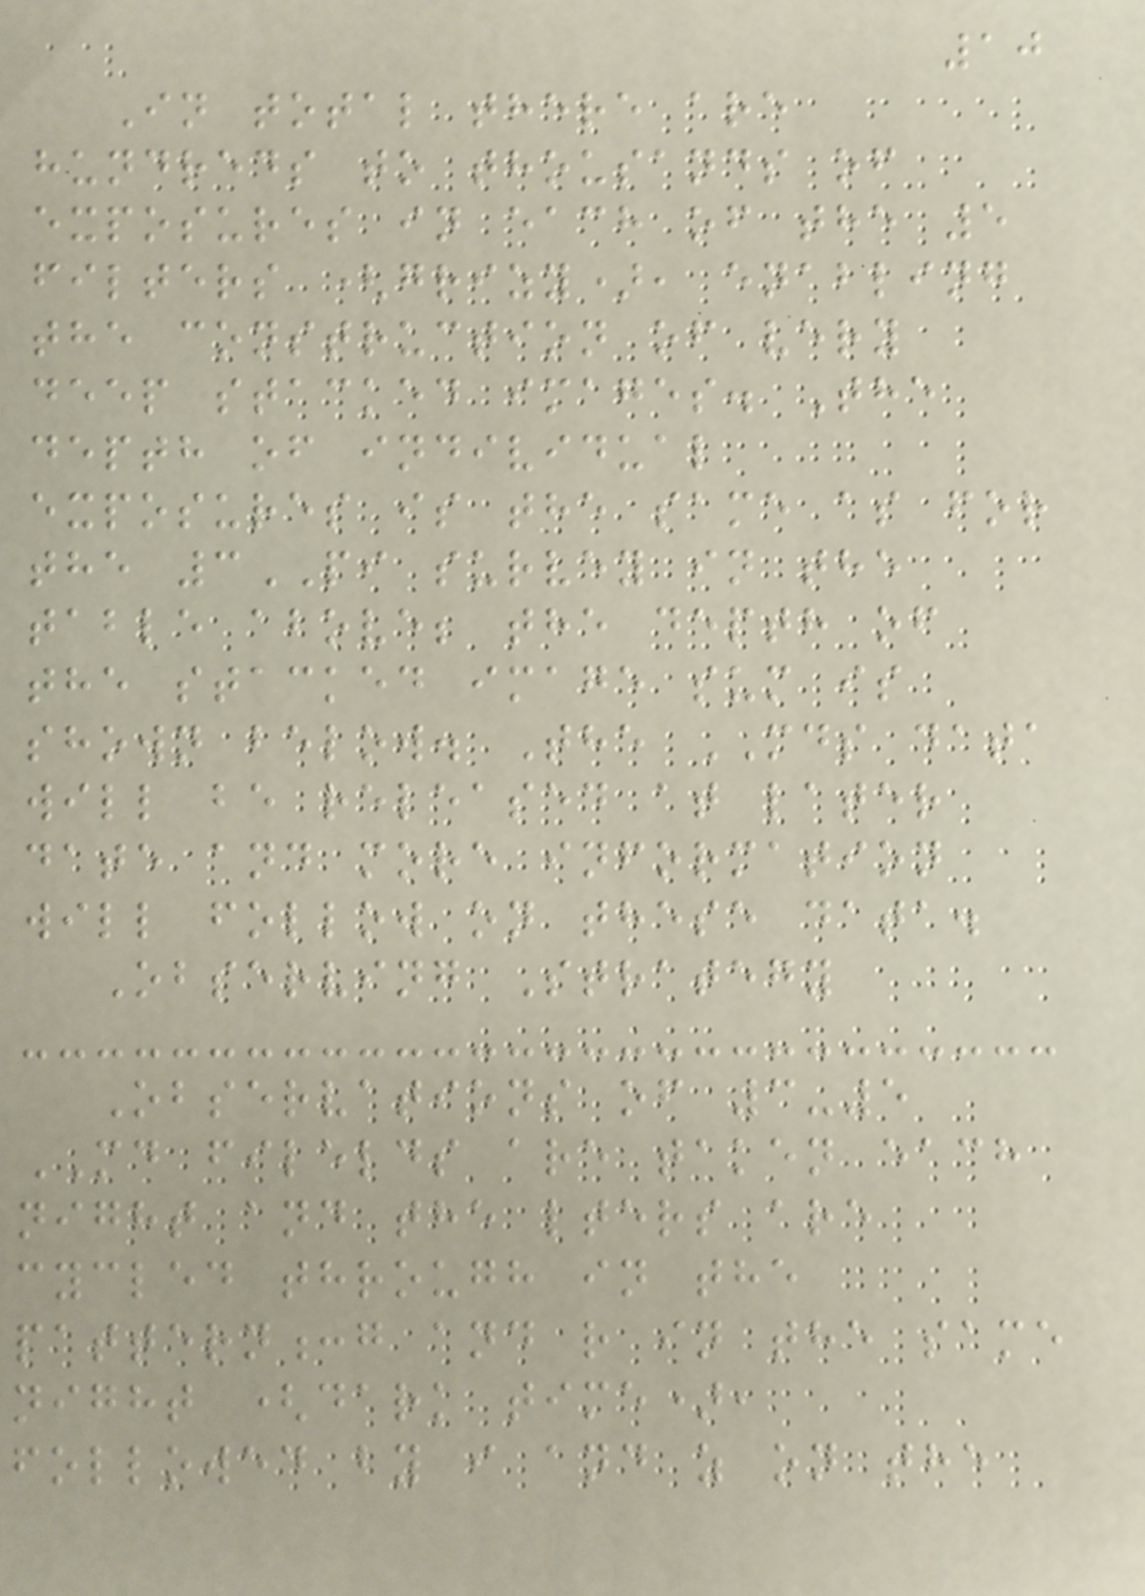10
In total there are
hundreds to thousands of
exposures in each of the 5
filters (grizy), enabling
the construction of very
deep stacked images. The
depth of individual
exposures is the same as for
the 3PI survey in the
table above; the depth of
the stacked image sum is
shown below. The MDS data
will be released at later
date and more information
will follow on these data.
Observing Strategy
Observations of 3-5
MD filelds are taken each
night and the lters are
cycled through in the
pattern:g and r in the same
night (dark time),
followed by i and z on the
